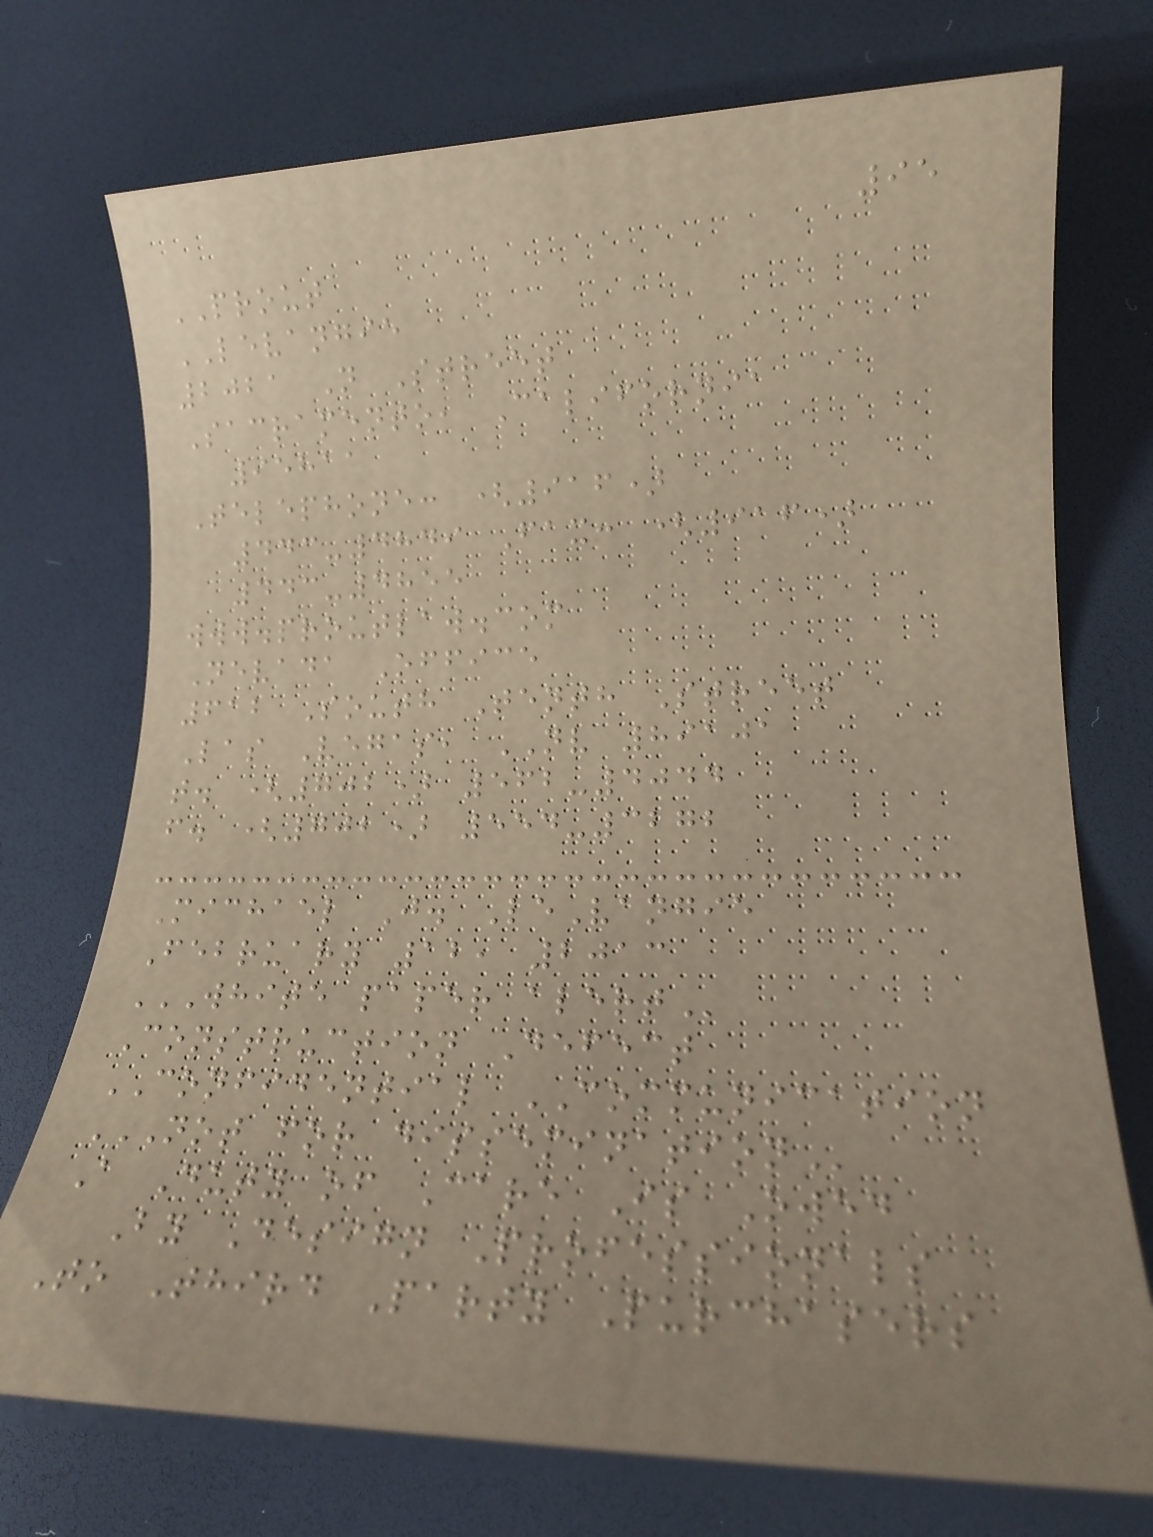95
PROUT
LEVANGIE
2021 N Street
Sacramento, California
95811
Telephone: (916)
443-4849 Fax: (916)
443-4855
www.proutlaw.com
Nevada Office
612 South Tenth Street
Las Vegas, NV 89101
t. (702) 562-4044
f. (702) 554-3272
Michael J. LeVangie
February 12, 2013
WHITE PAPER ALERT
Construction Defect
CONFIDENTIAL COMMUNICATION
NOT FOR DISSEMINATION
A Duty of Care Is Owed
By Design Professionals
To Third Party Purchasers
